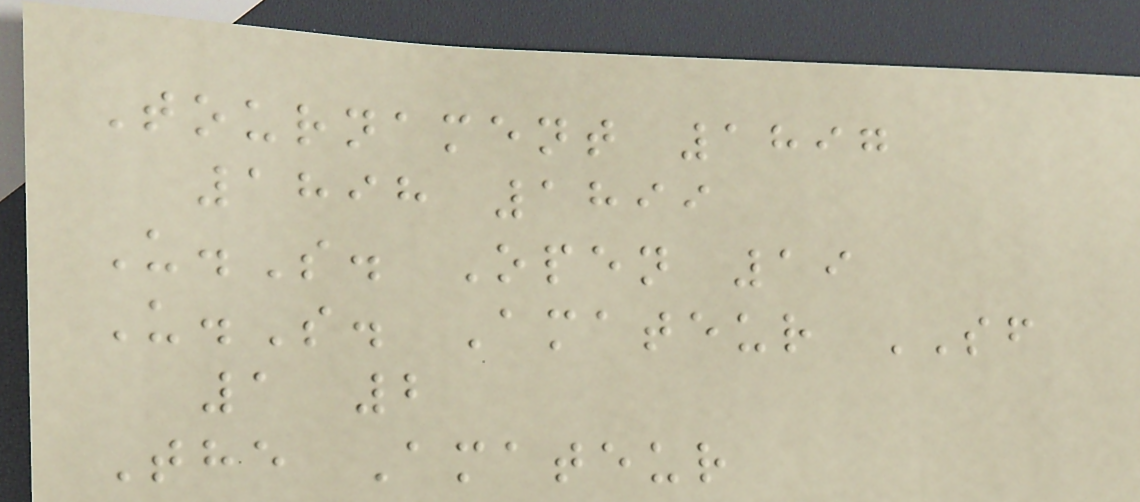Tournament 1897
1898 1899
U.S. Open 19
U.S. Amateur SF
1 2
The Amateur
